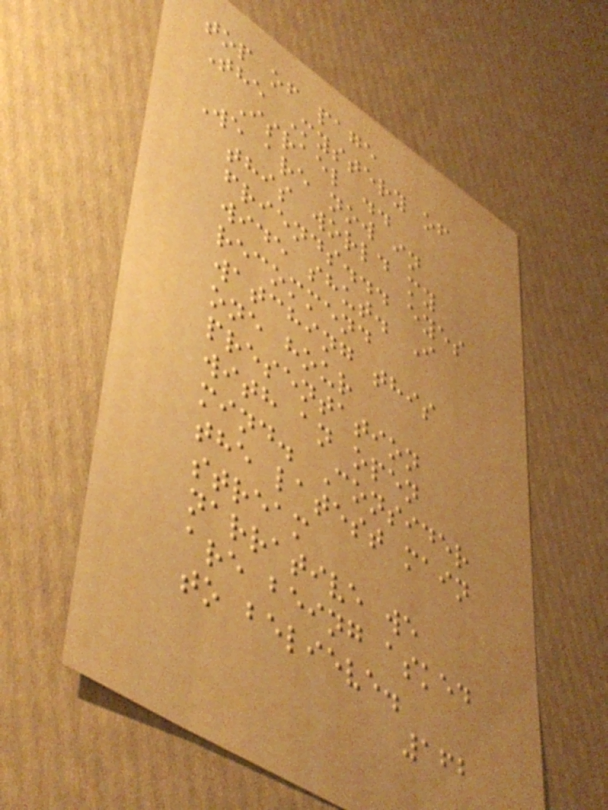top of page
The Mystery of
Israel ..
We are now in
this world my
friends... eyes
wide shut. I
recommend
watching this
one hour
presentation
with an open
mind. Consider
the latest main
stream
narrative we
are being asked
to believe.
162
